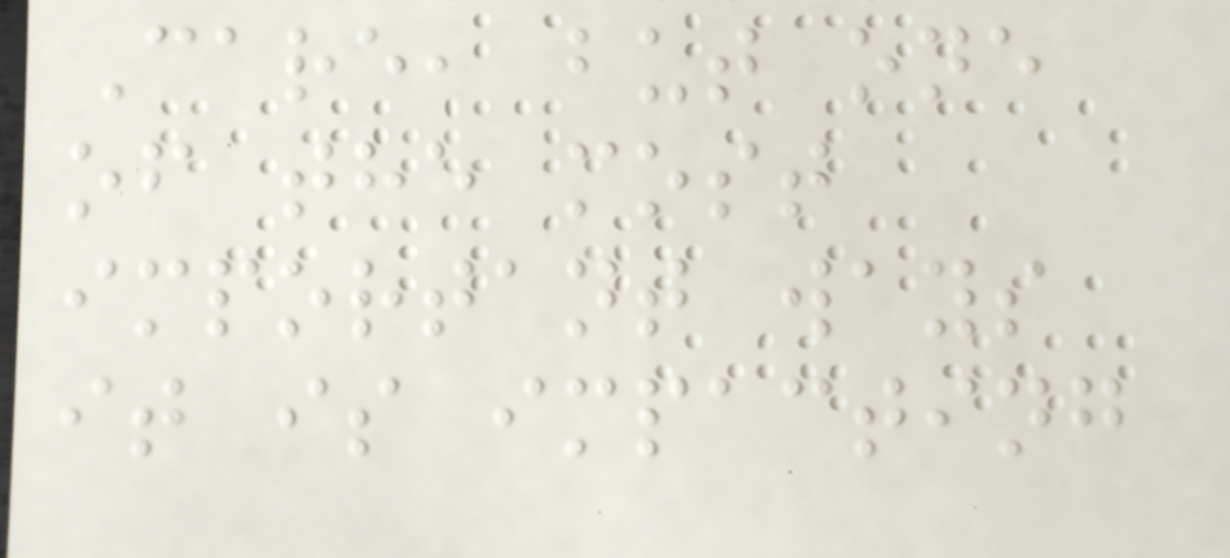Care, but one
of the most
important ways
it is impacting
